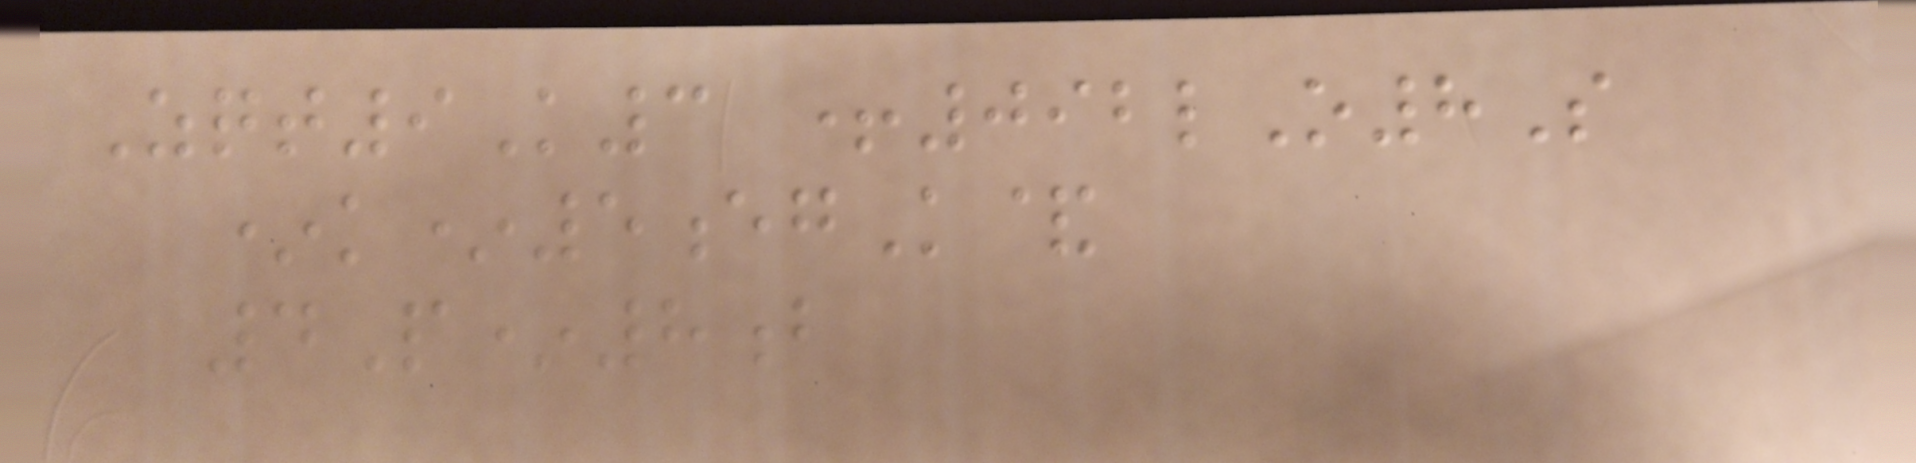Zqt9K3 +092lO8S
*k*5egK&
4P*8b
